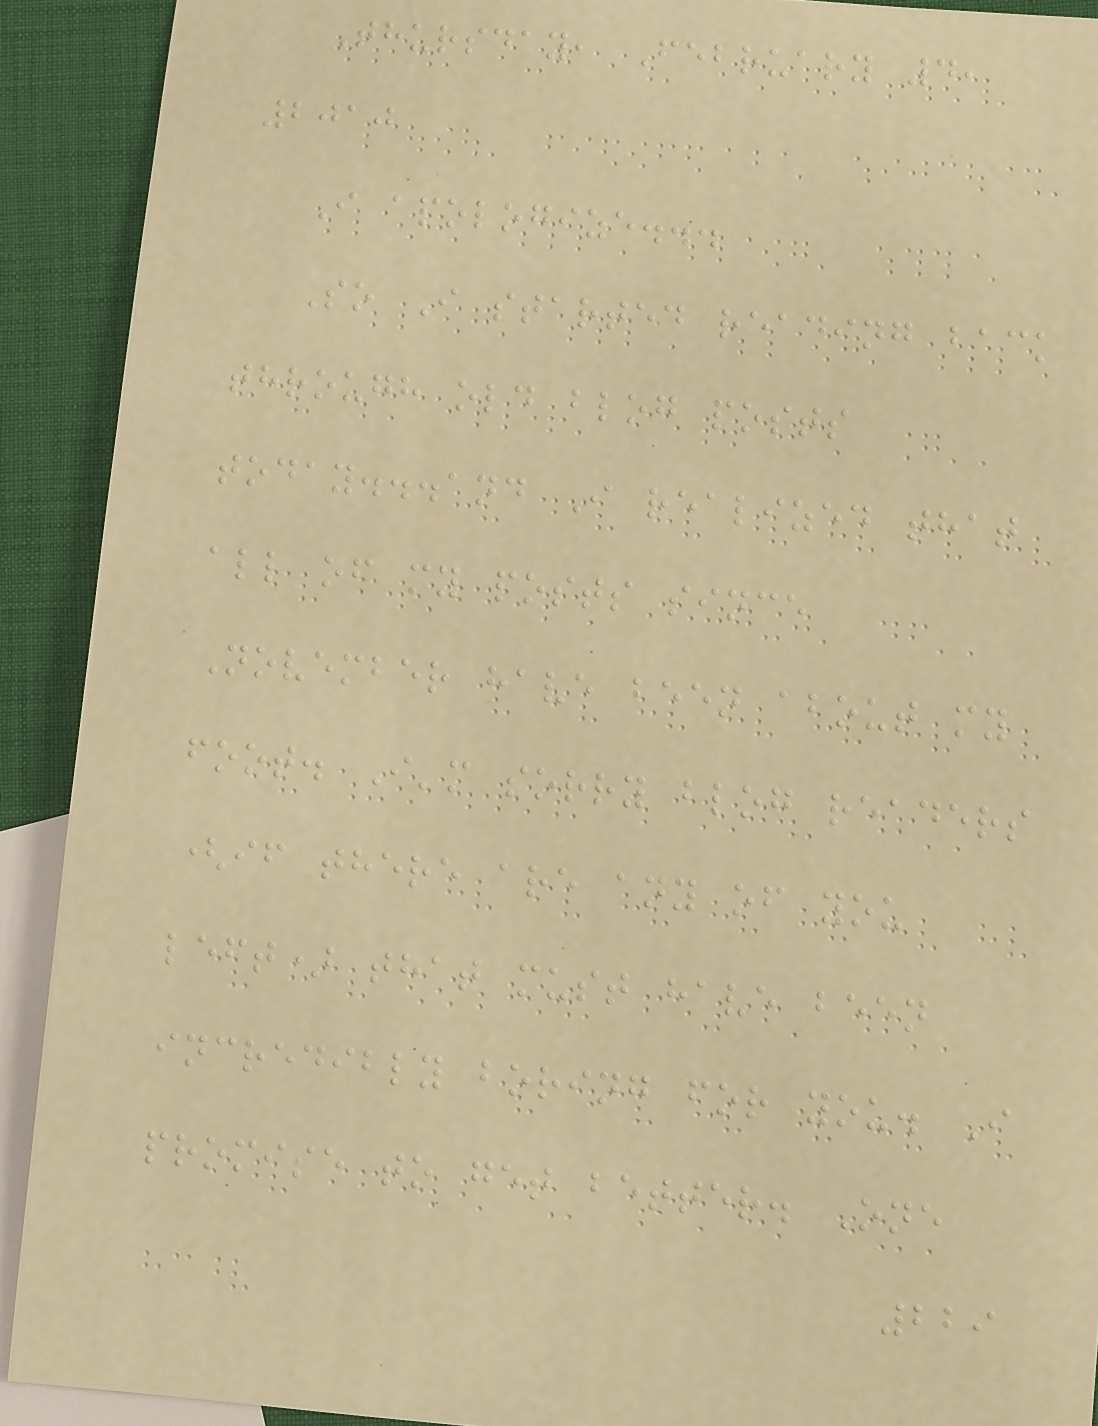Thursday, February 4,
2010
I apologize...
So I started reading back
through old blog posts
today...and I realized that
all of my posts since
November have been about my
foot. I'm sorry blog readers
(if there are any of you
left) that must have been
incredibly boring for you. I
promise to get better. One
229
